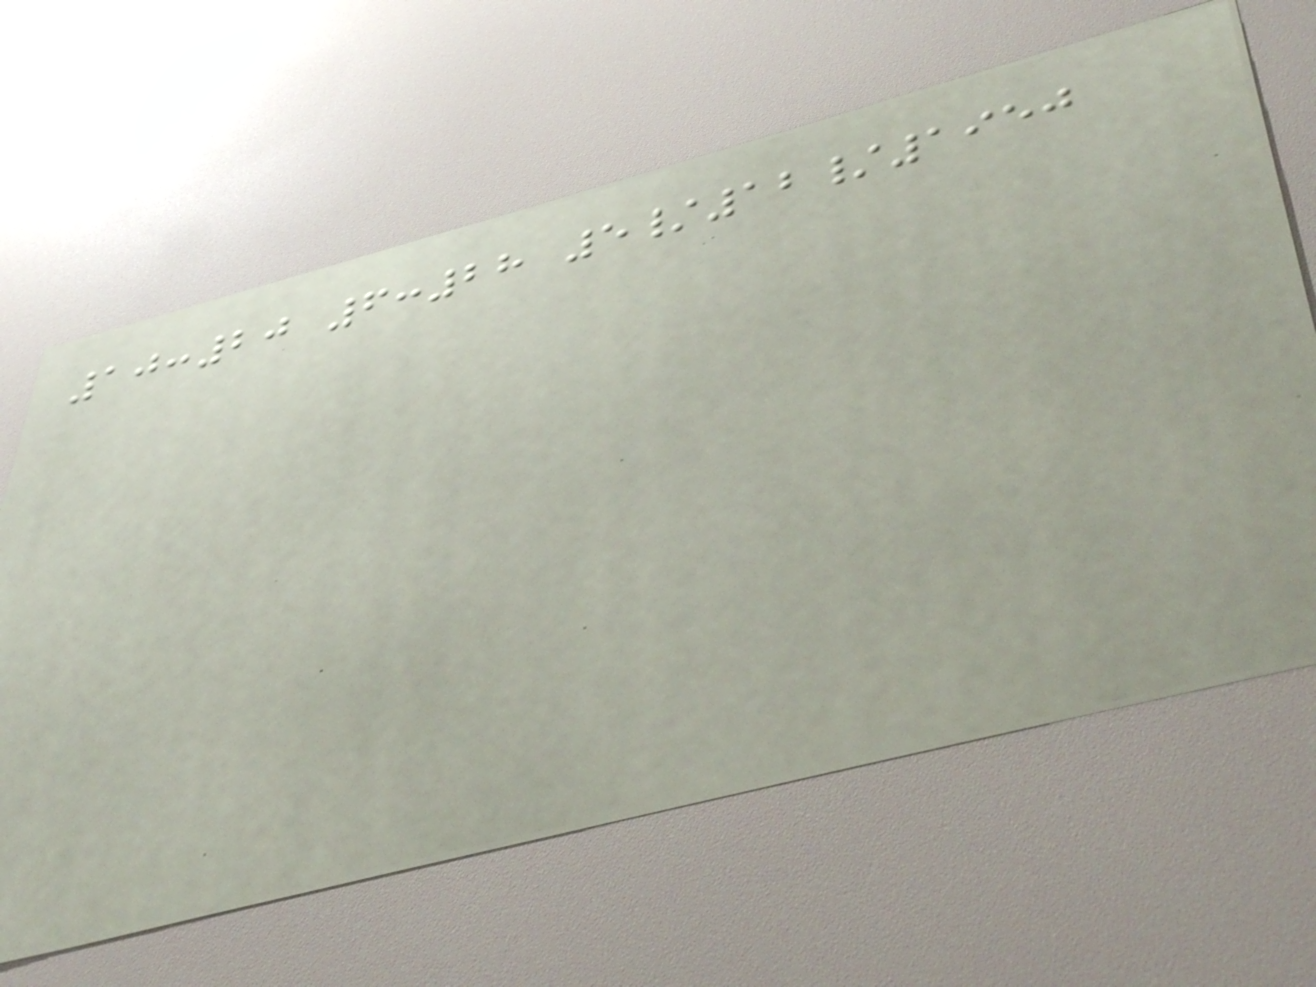10:20 6:28 5/12/1950
